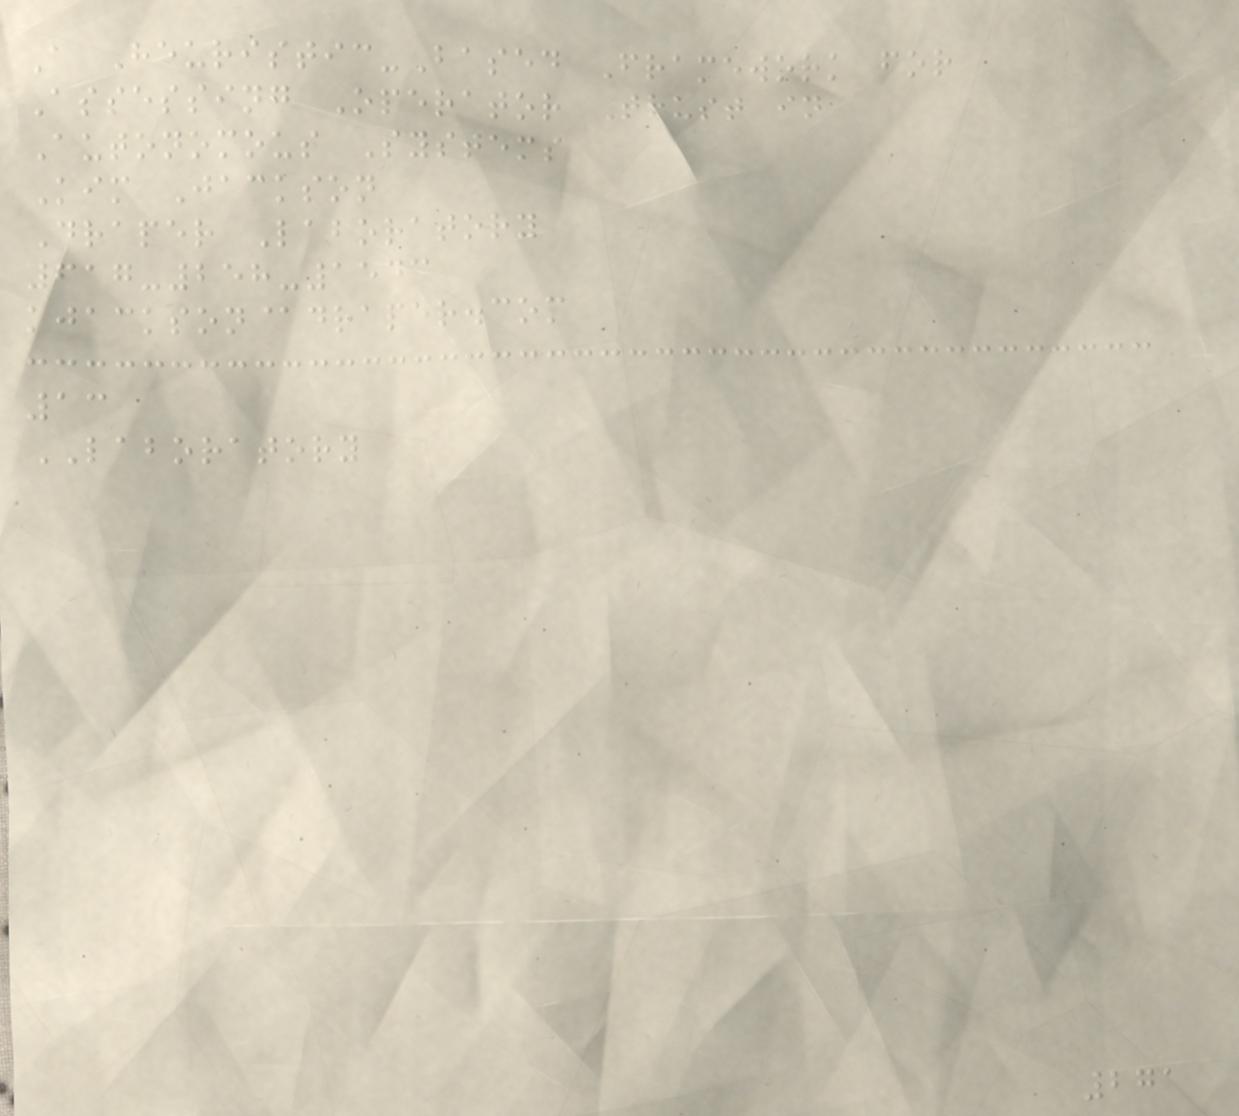A Heuristic-Based Framework for
Assessing Operator Trust in
Autonomous Systems
Kim Jackson
Draper Laboratory
617-258-1543
kjackson@draper.com
13
LABORATORY
271
